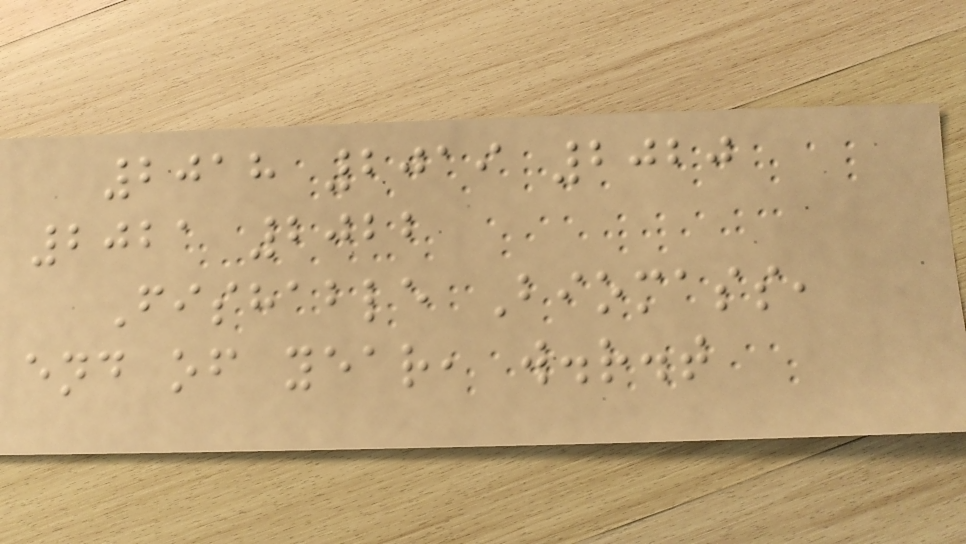2018 2019 2020
2021 2022
Fishable Biomass,
end of year, w.r.t
